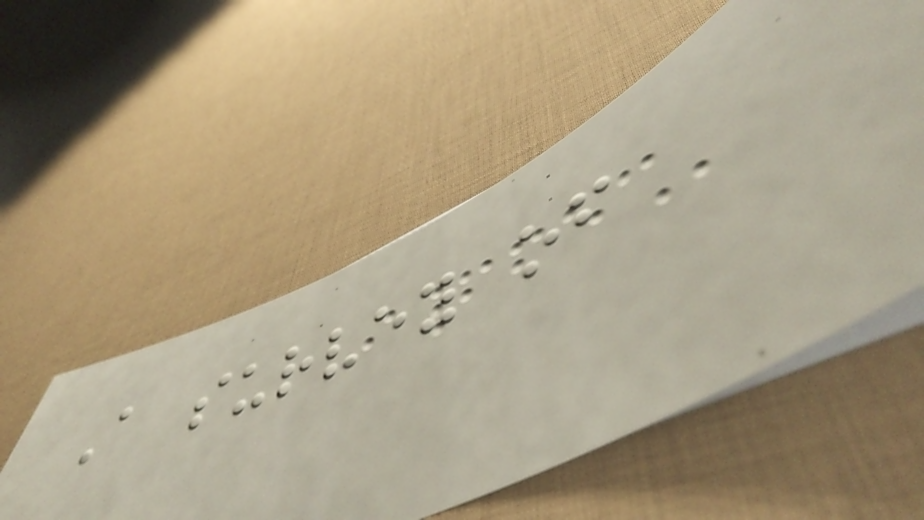A survey of
